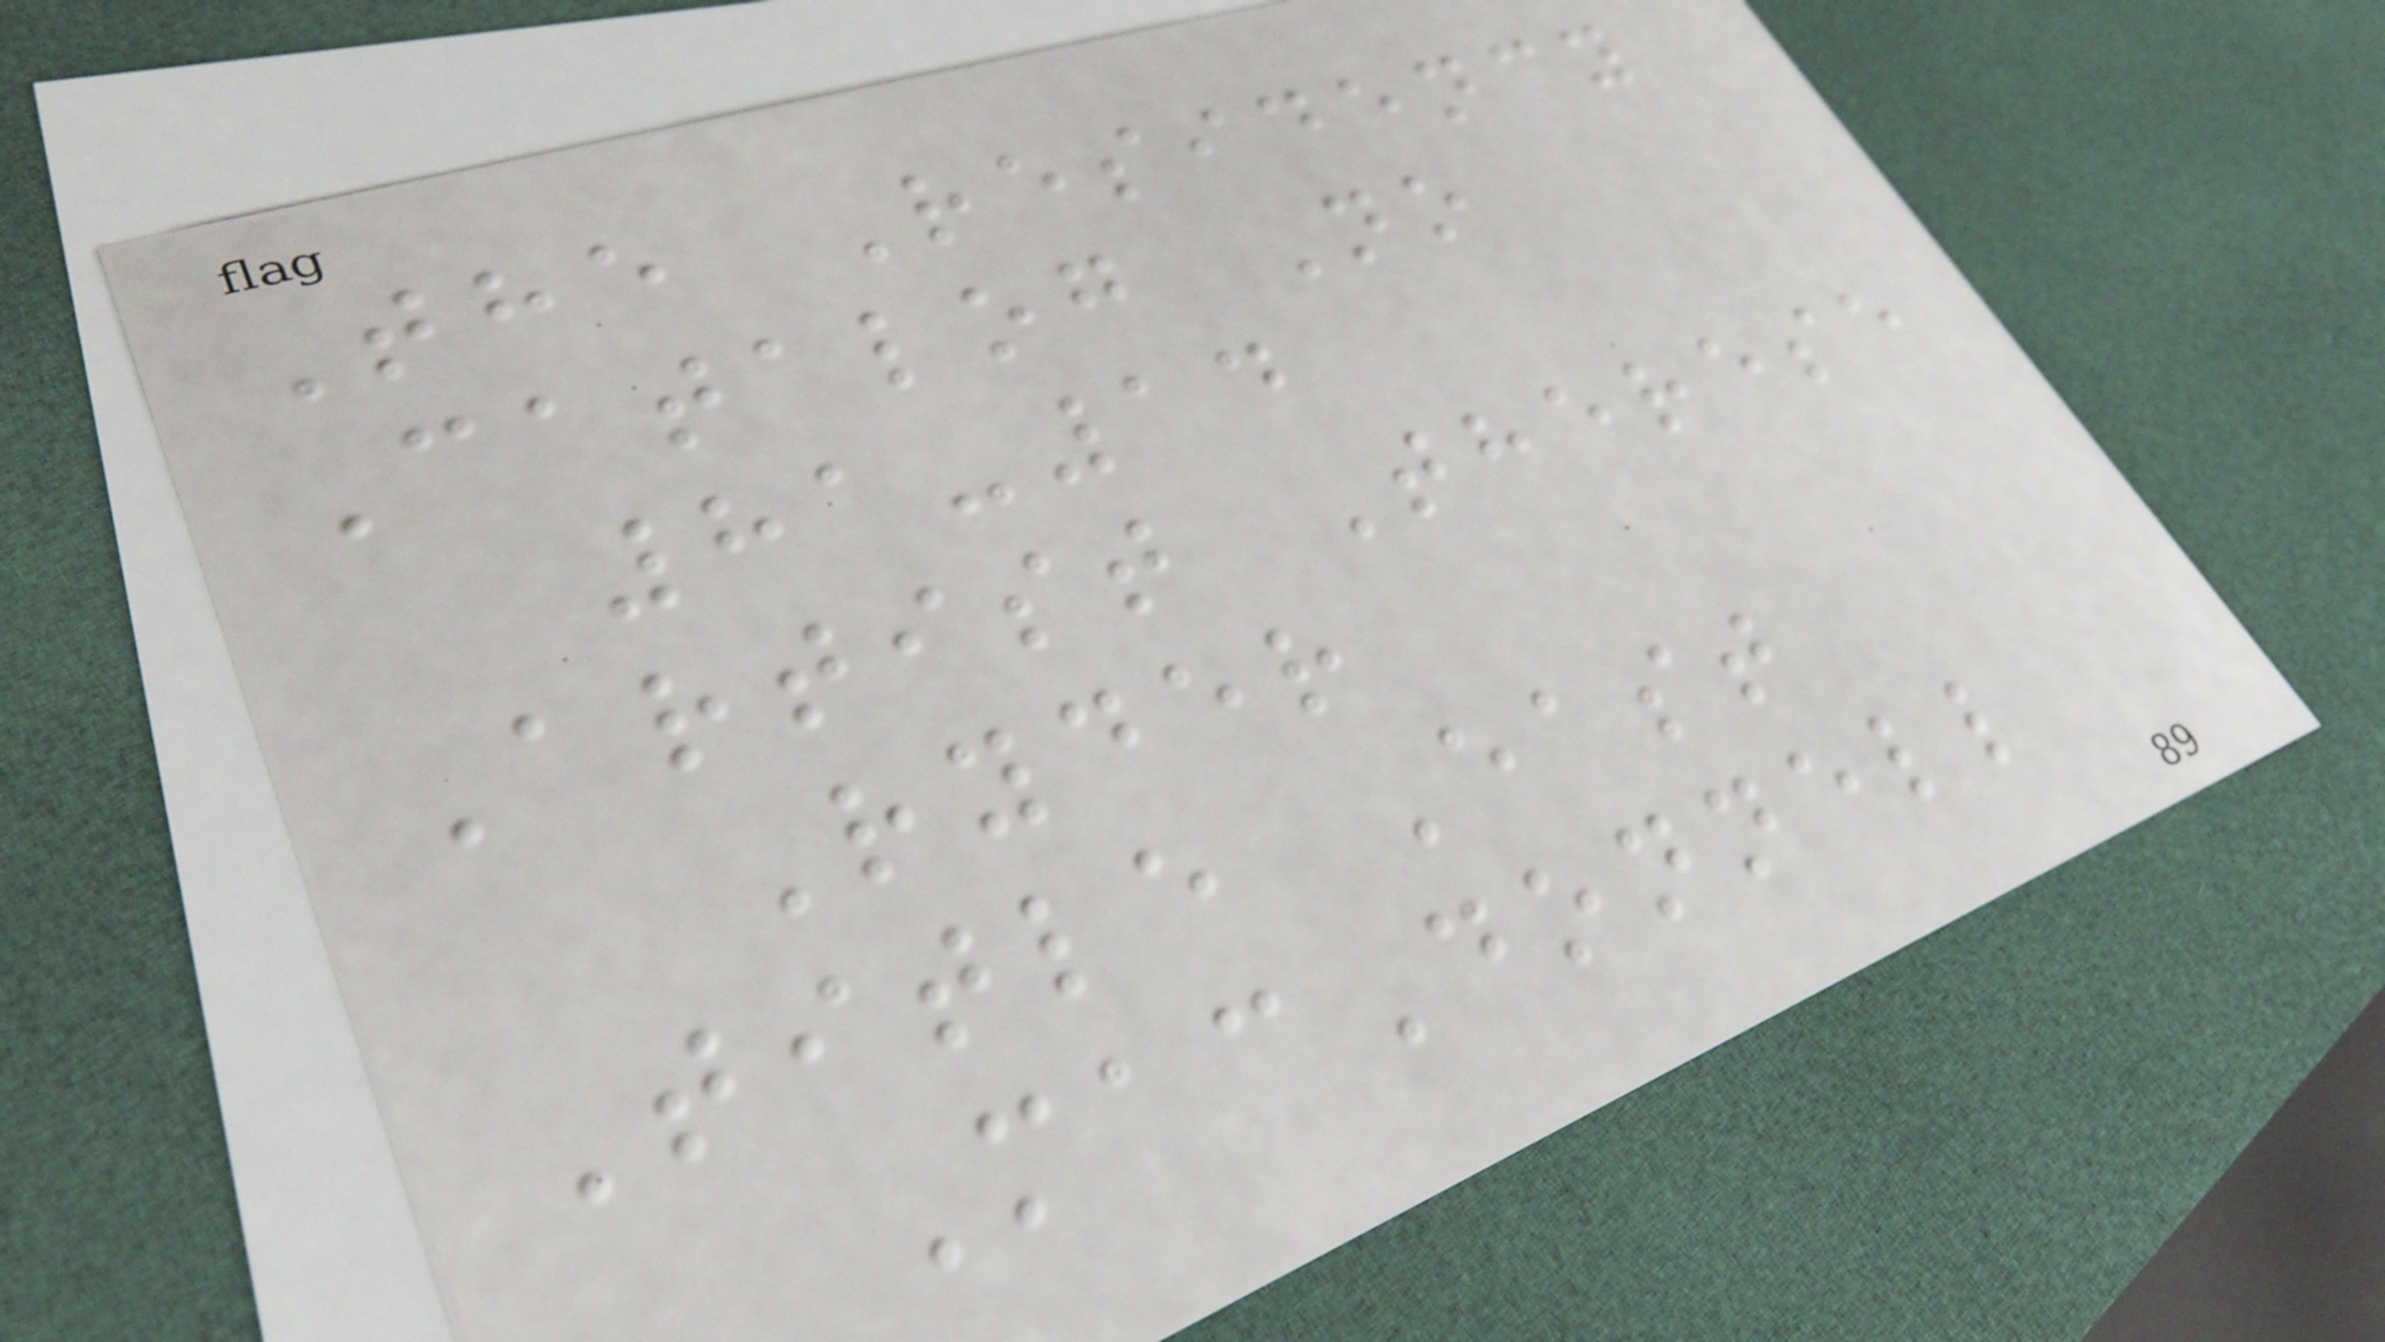The Residency
Catalog No
81-14
Artist Therese
Ryder
Title East
MacDonnell
